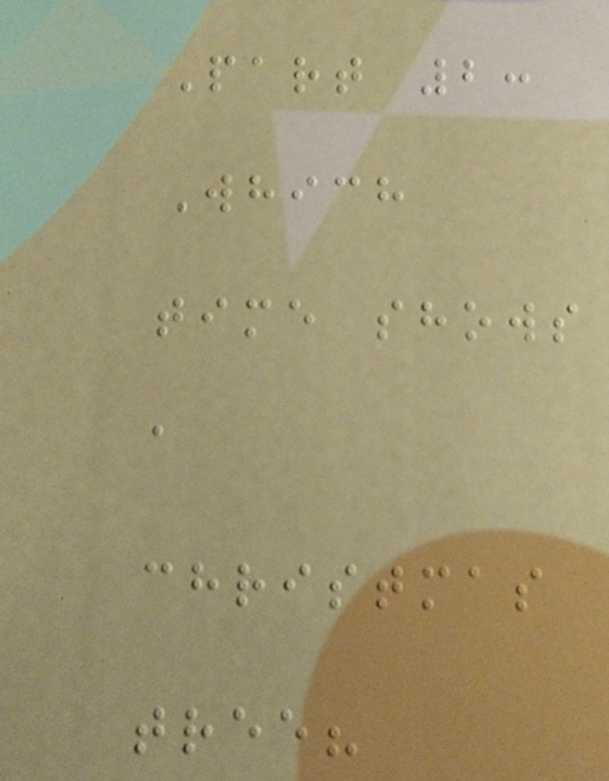Part 2:
Which
time shows
a
christmas
tree?
